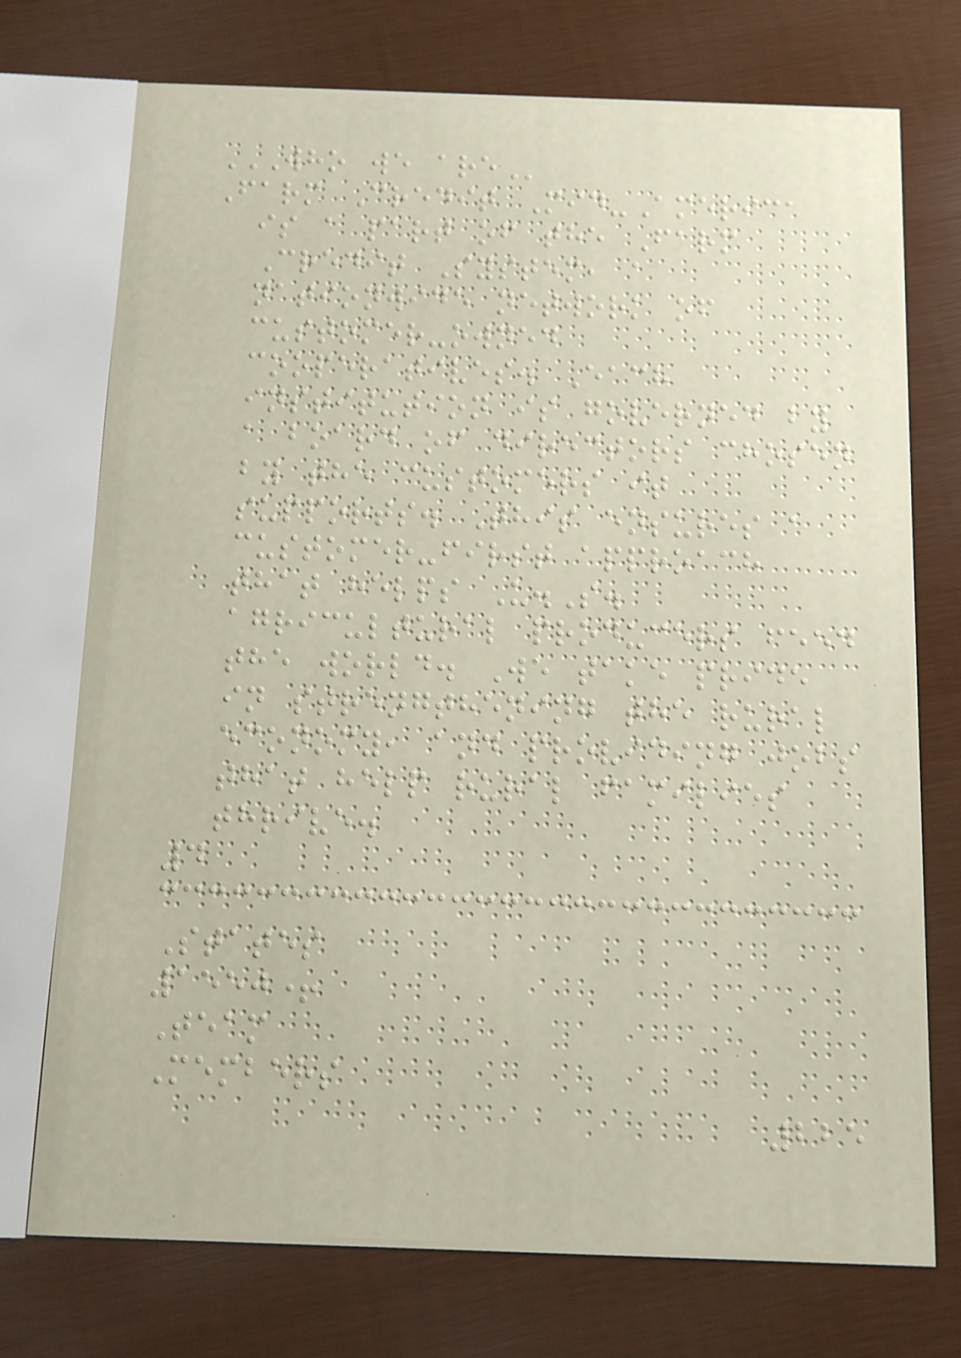WHO WE ARE
Farm Credit Mid-America
is a part of the Farm
Credit System, a
nationwide network of
customer-owned
cooperatives. Each
institution is governed by
a board of directors chosen
by the customers it
supports. This ensures a
customer-first approach
that helps U.S.
agricultural producers feed
the world. We take pride
in strengthening the rural
economy, and providing jobs
that help rural families
thrive.
4
States
1550+
Team
Members
225
